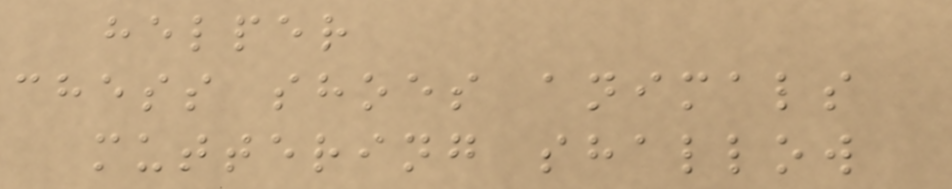helper
chess shoes animals
muttering shallow
